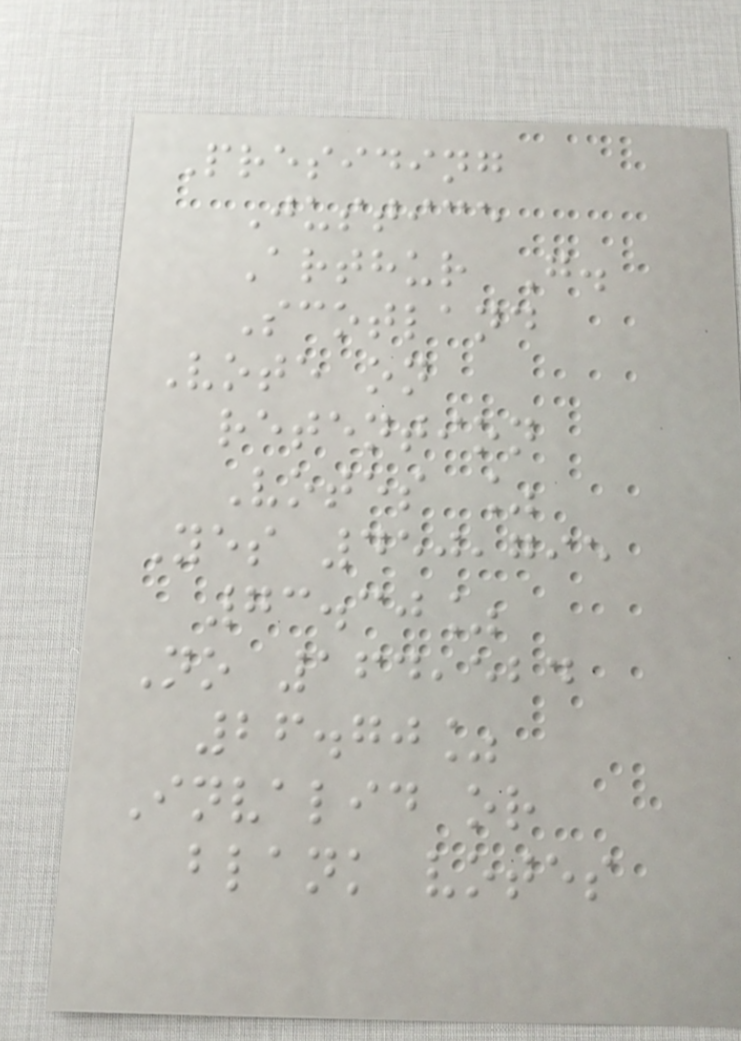Presiding
Justice
Arthur G.
Scotland
Vote on
retention
Votes %
Yes 450,795
73.30%
No 164,524
26.70%
Invalid or
blank votes
